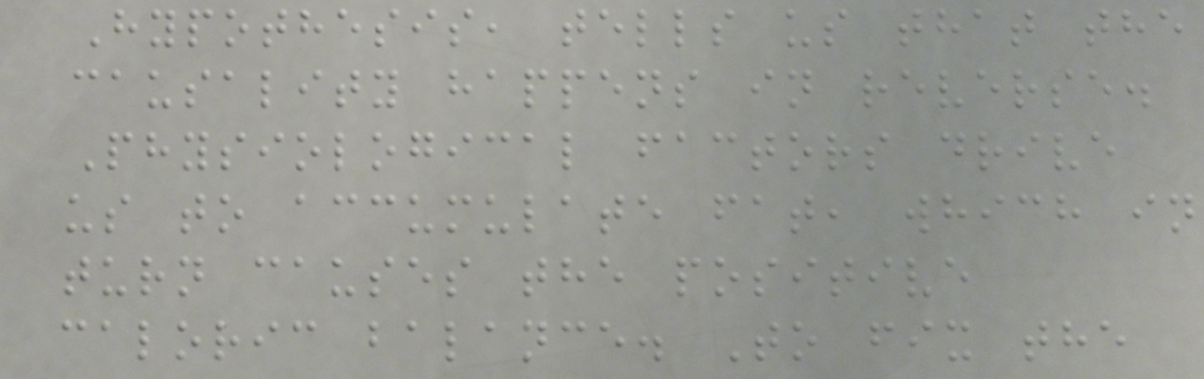Hypothesis, tells us that the
causality happens in reverse.
Physiological factors drive
us to accumulate fat, which in
turn causes the positive
caloric balance. To fix the
